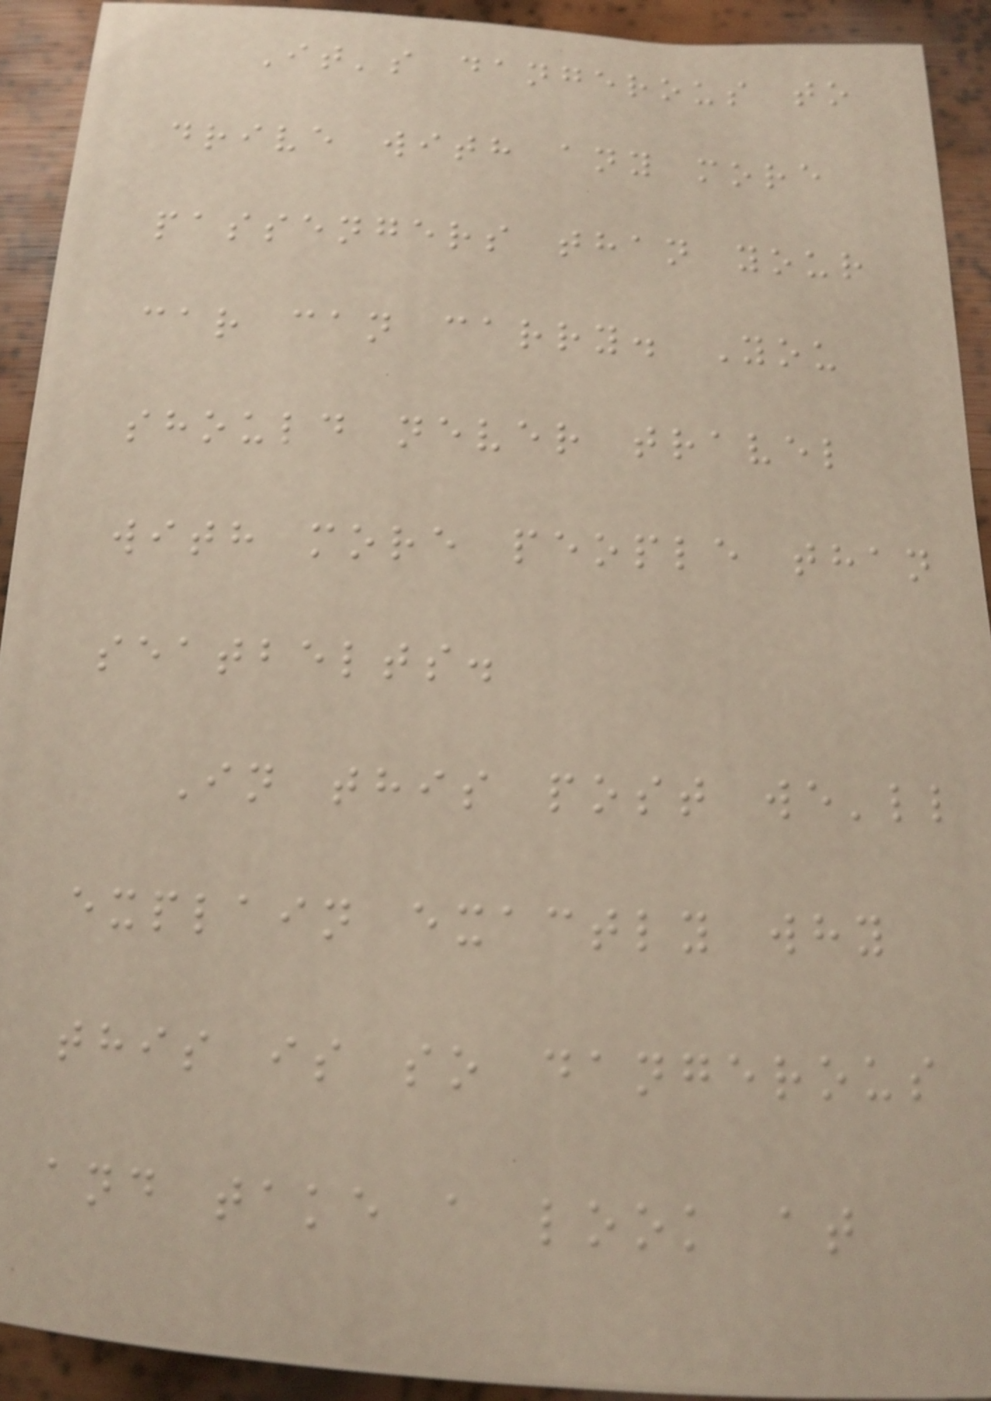It's dangerous to
drive with any more
passengers than your
car can carry. You
should never travel
with more people than
seatbelts.
In this post we'll
explain exactly why
this is so dangerous
and take a look at
